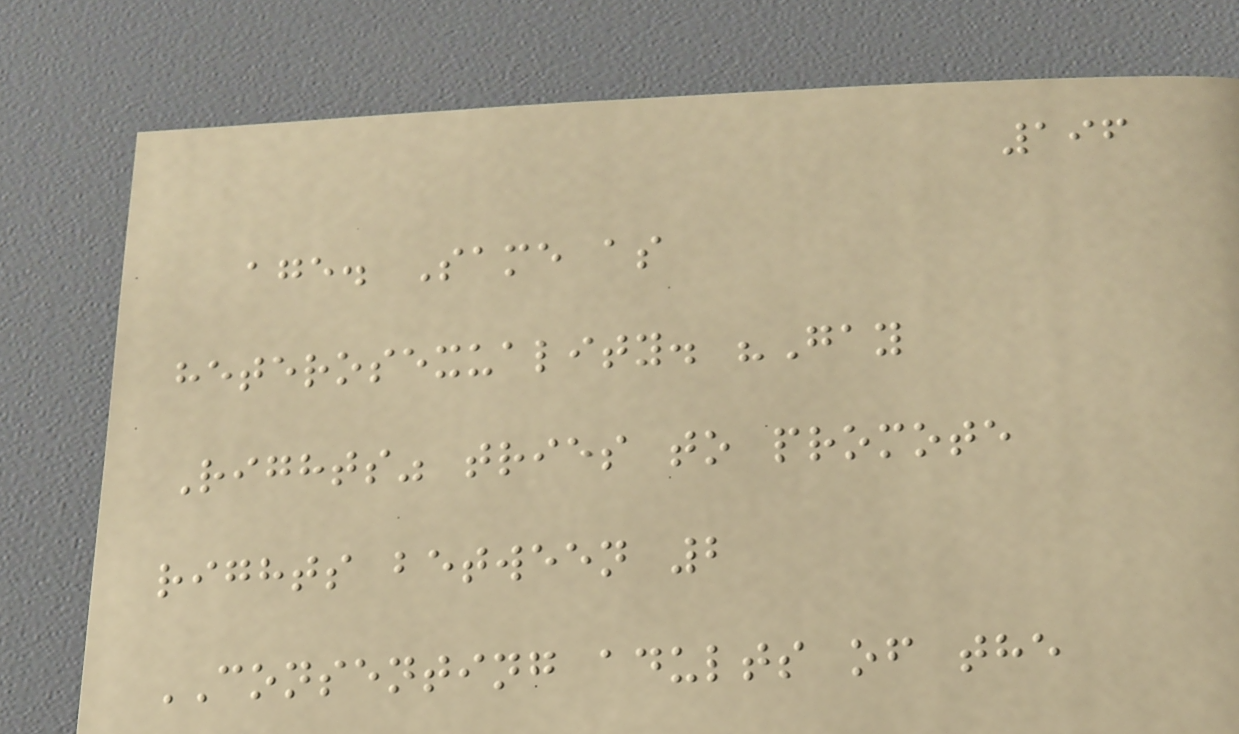196
age. Same as
heterosexuality. "Gay
Rights" tries to promote
rights between 2
CONSENTING adults of the
